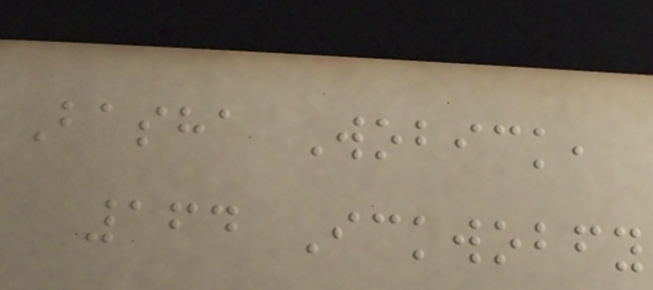Basha Wobick,
164 Ickwobfy
